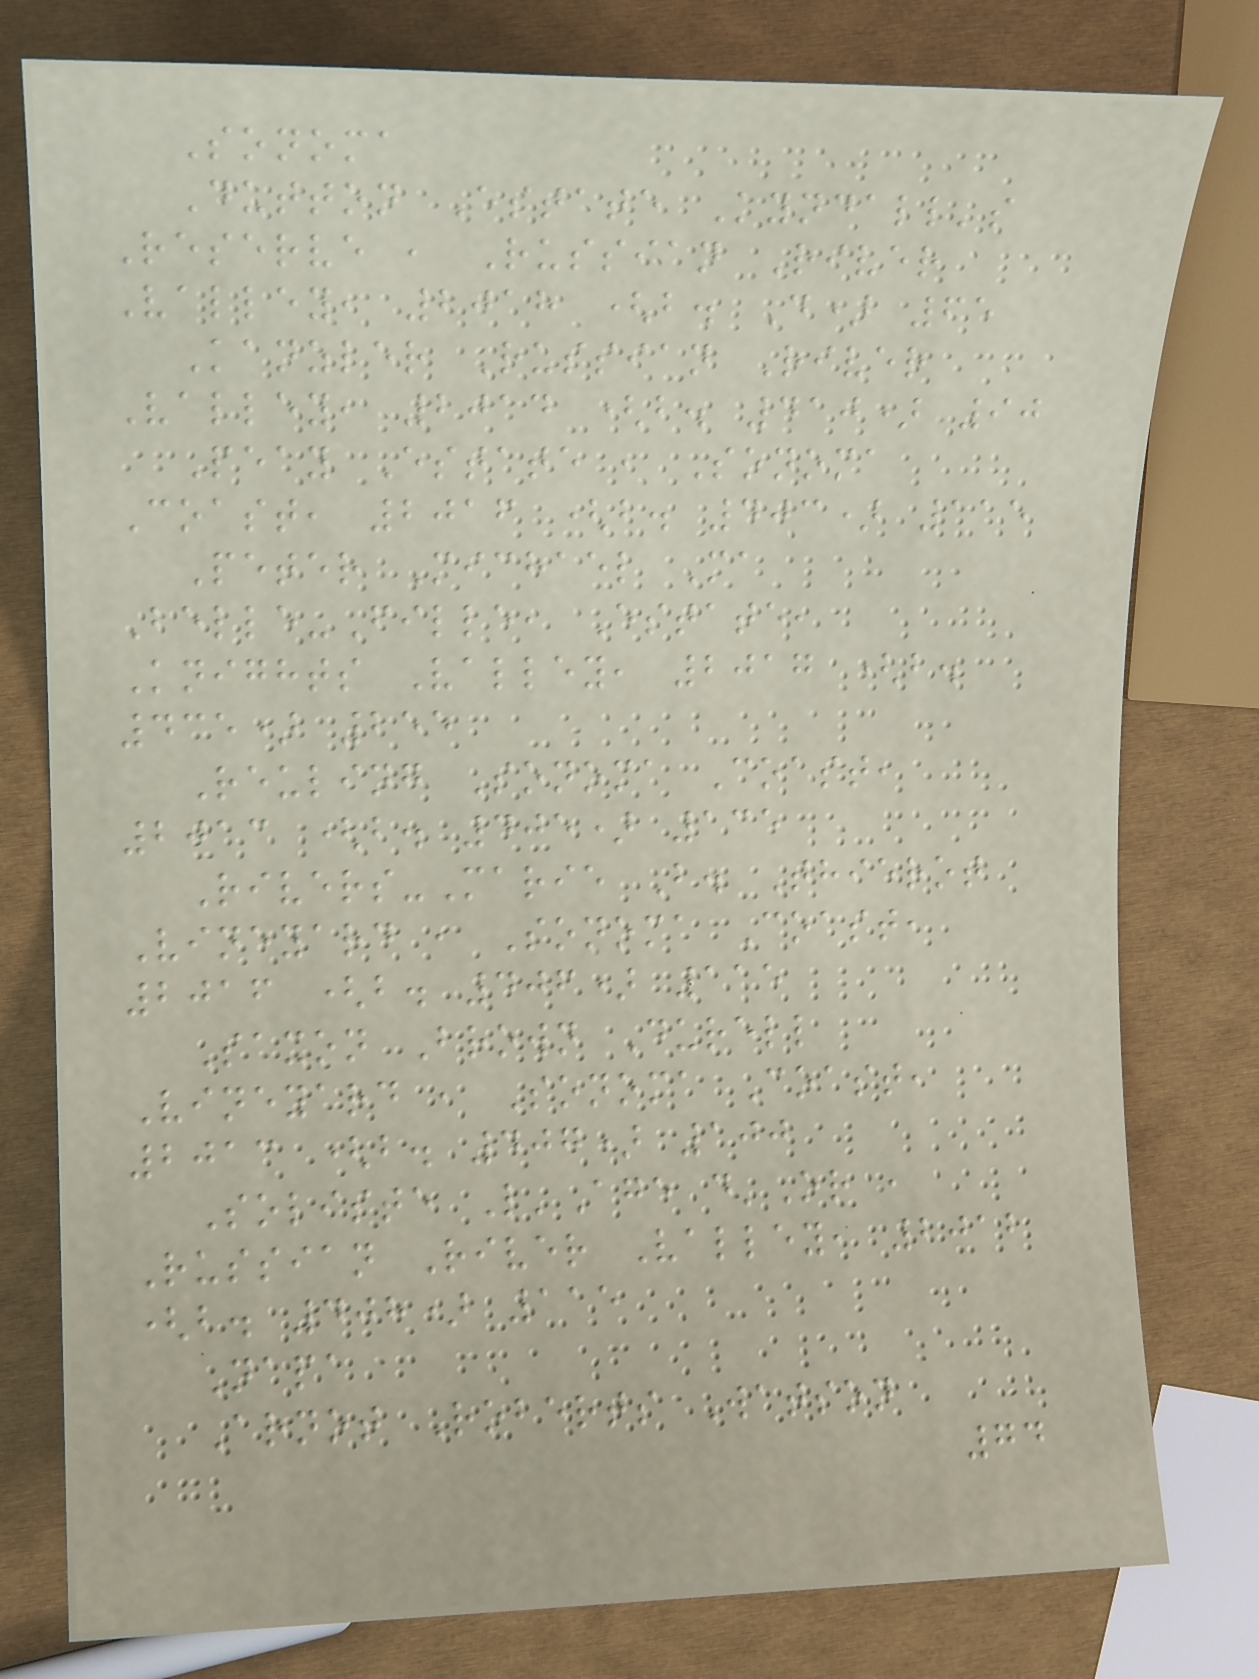Sonoma
Dutton Estate Kyndall's
Reserve , Russian River
Valley, 2018 (b. D) 65
Kanzler Russian River
Valley, 2014 (b. 410) 90
Peay Estate , Sonoma
Coast, 2016 (b. 403) 115
Peter Michael Ma
Belle-Fille, Estate,
Knights Valley, 2017 (b.
435) 255
Reuling Sonoma Coast,
2013 (b. 405) 135
Rivers-Marie B. Thierot
Vineyard , Sonoma Coast,
2016 (b. 406) 115
Saxon Brown Durell
Vineyard , Sonoma Coast,
2013 (b. 407) 100
Soliste L'Age d'Or ,
Russian River Valley, 2012
(b. 408) 115
Napa
Arnot Roberts Watson
74
